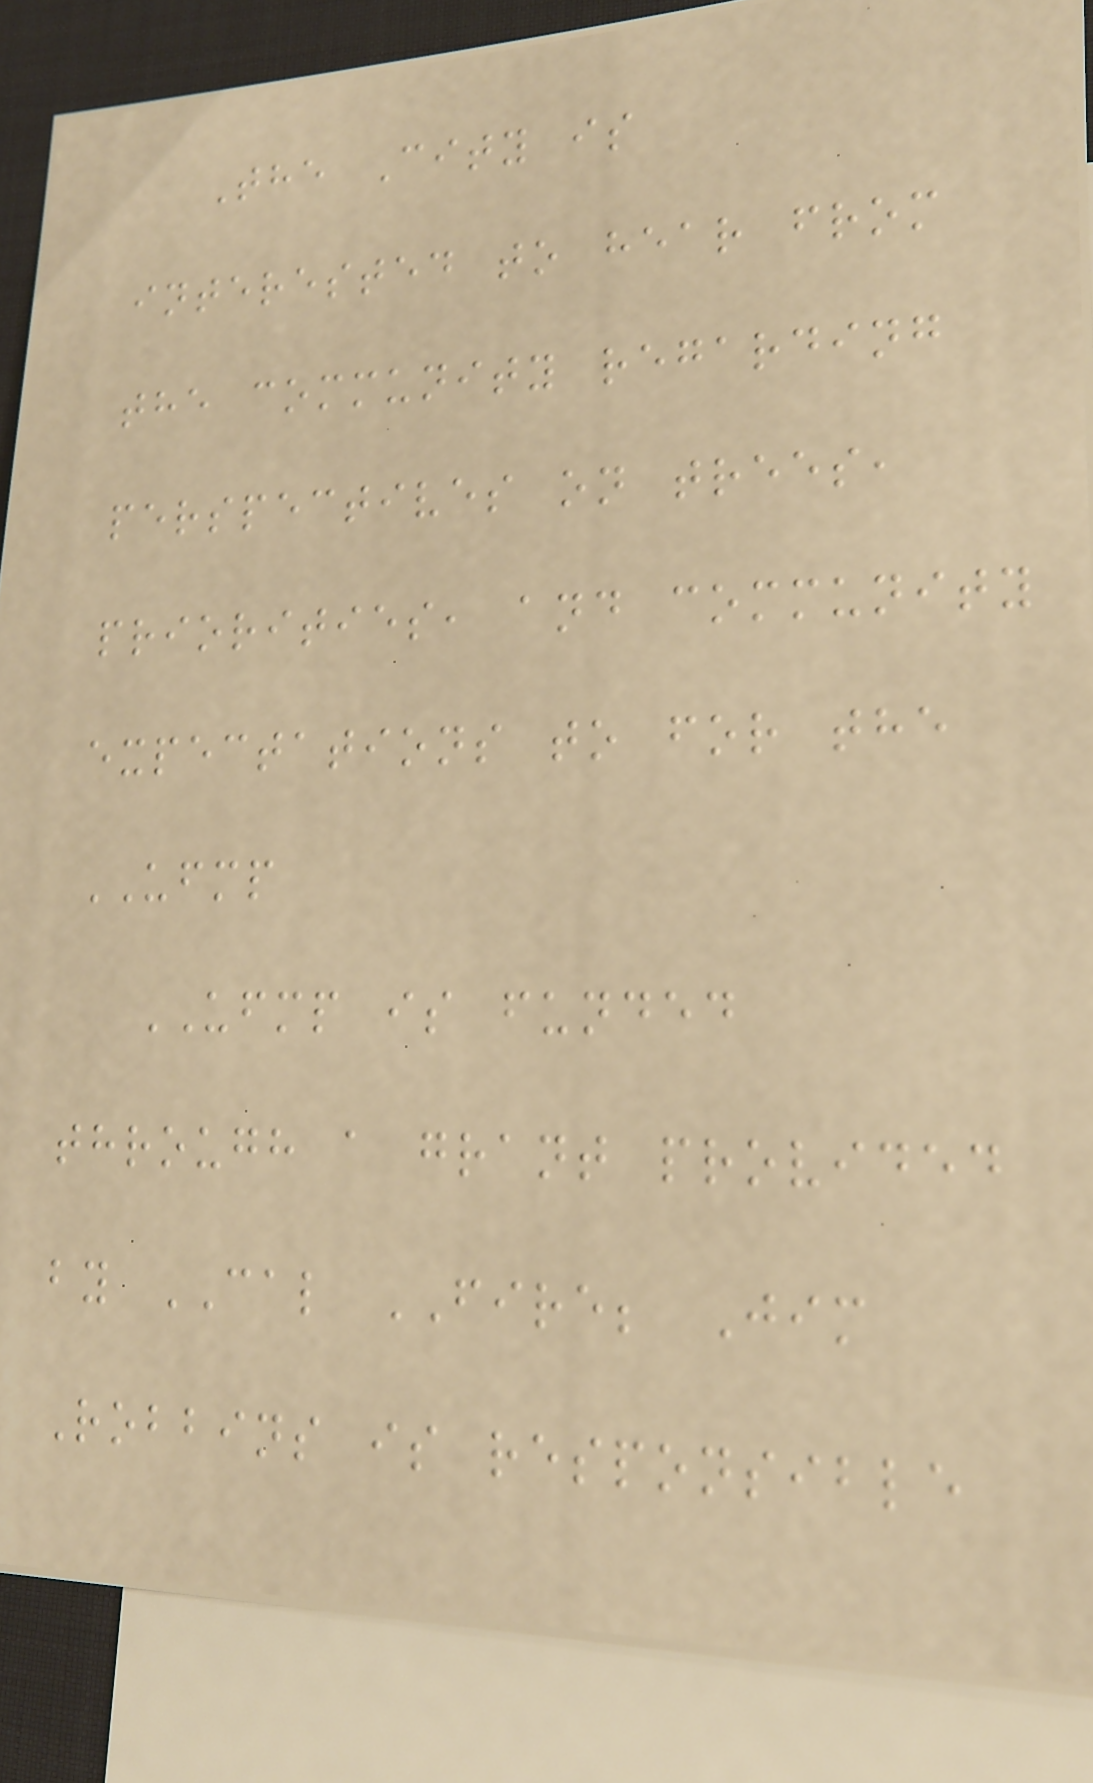The City is
interested to hear from
the community regarding
perspectives on trees,
priorities, and community
expectations to for the
UFMP
UFMP is funded
through a grant provided
by CAL FIRE; Jim
Robbins is responsible
